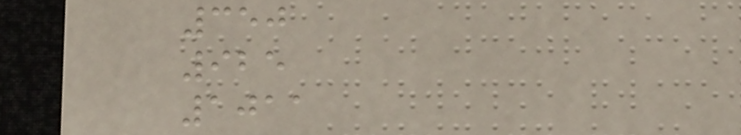350
925
1011
